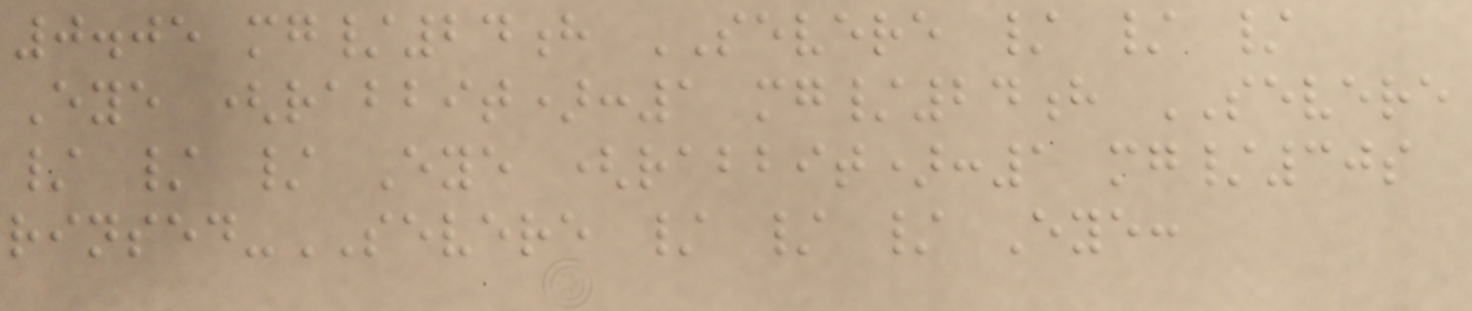0.05 mg/24h SEVERE / / /
Eye (rabbit):1 mg/24h SEVERE
/ / / Eye (rabbit):1 mg/30s
rinsed-SEVERE / / / Eye:
